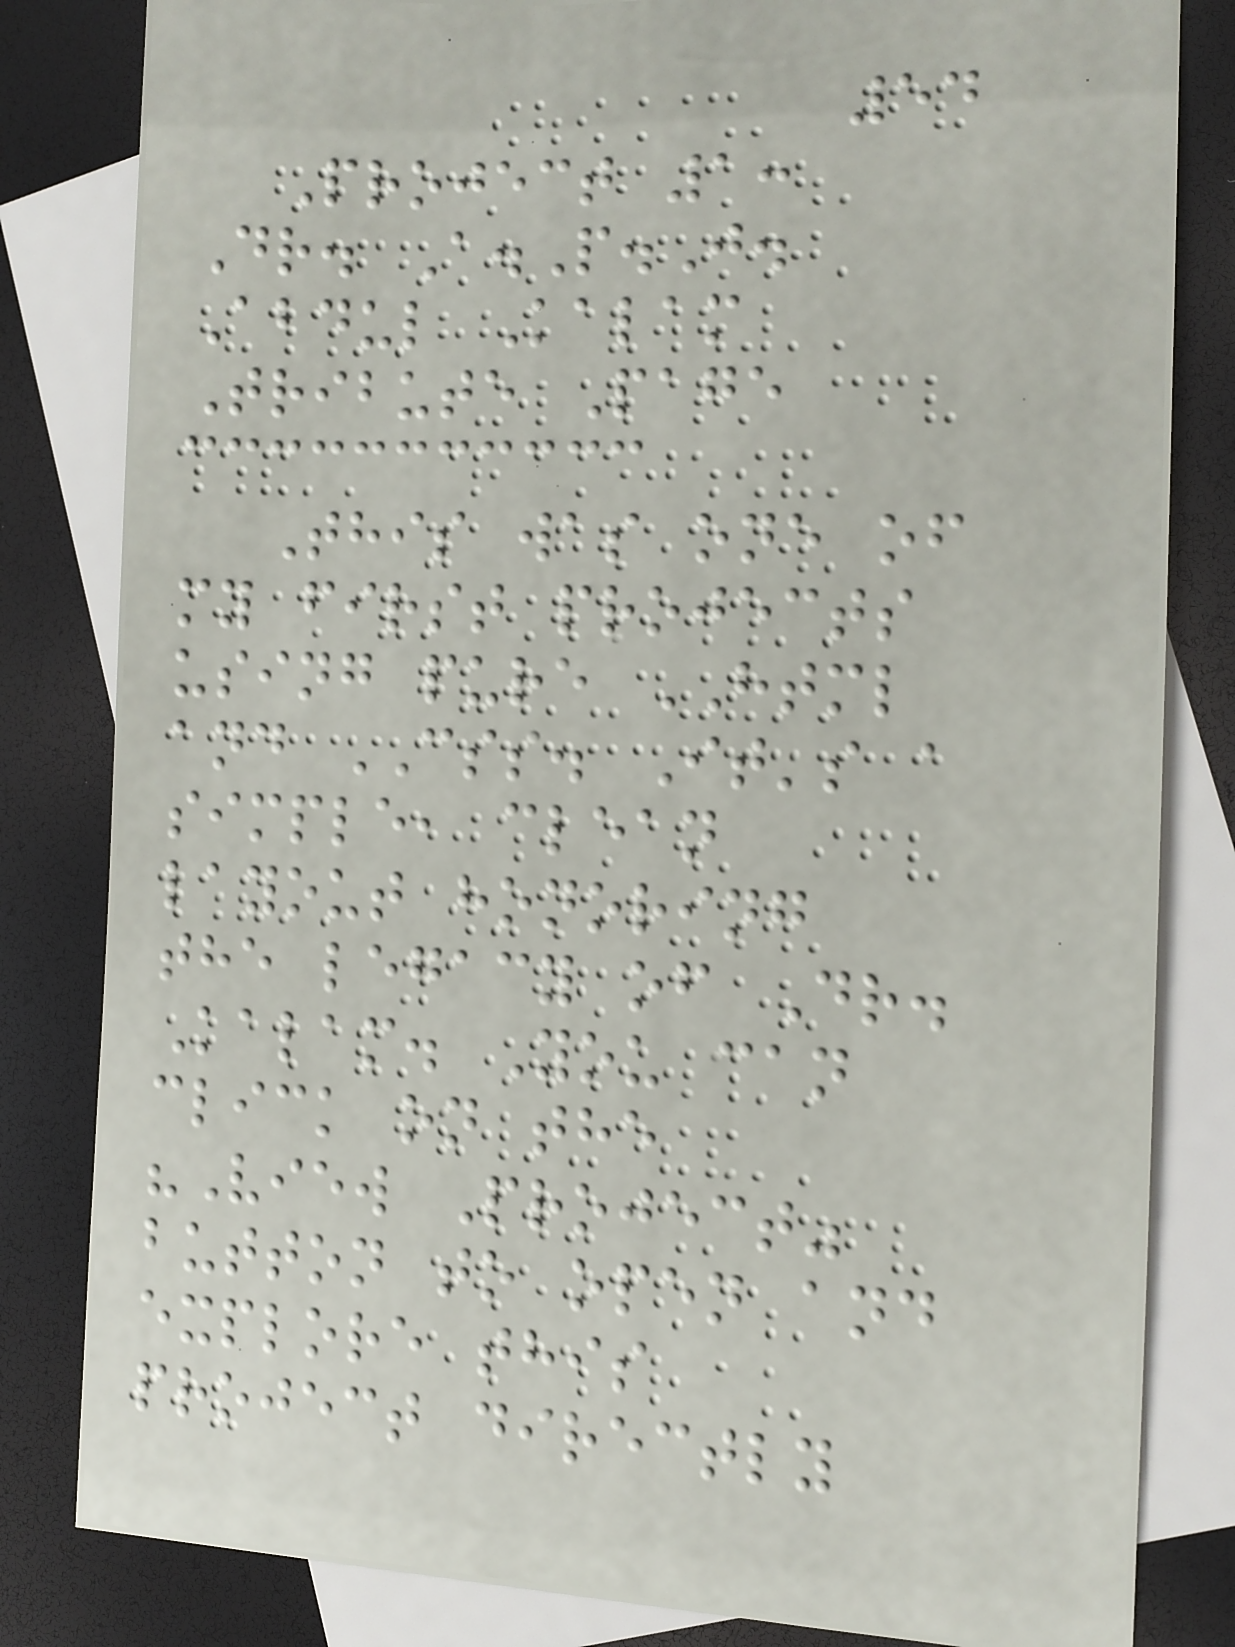54
Project 1:
Dr. A.P.J.
Abdul Kalam
Tribute Page
This was one of
my first projects
using pure HTML
and CSS. It's a
simple, clean
layout honoring
the legacy of Dr.
Kalam. You can
click on the
"View Project"
button to open and
explore this
project directly
